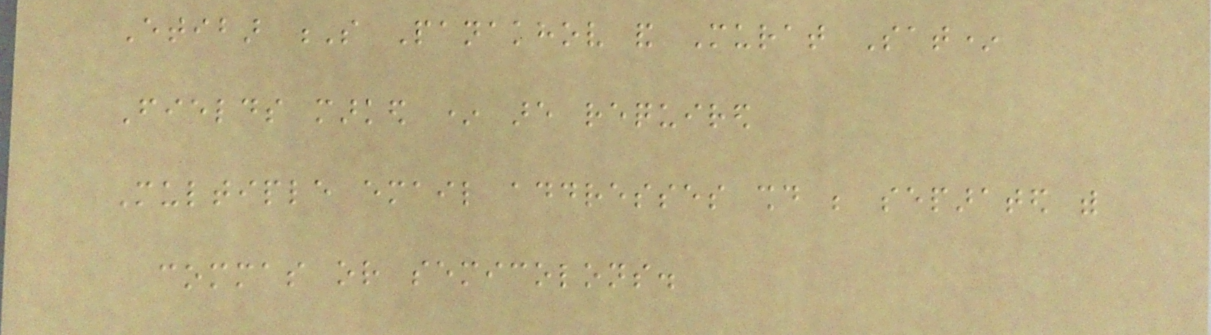Etibar S Panakhov and Murat Sat*
Fields marked * are required
Multiple email addresses should be separated with
commas or semicolons.
